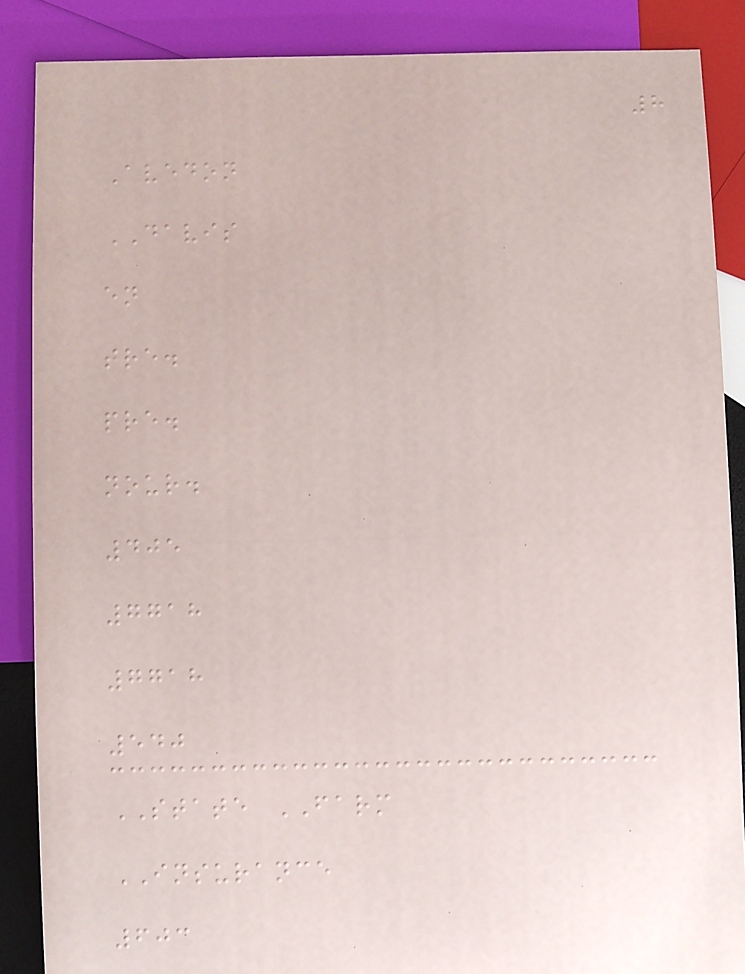8
Avedon
DAVIS
en
tre.
pre.
nour.
405
7718
7718
540
STATE FARM
INSURANCE
603
